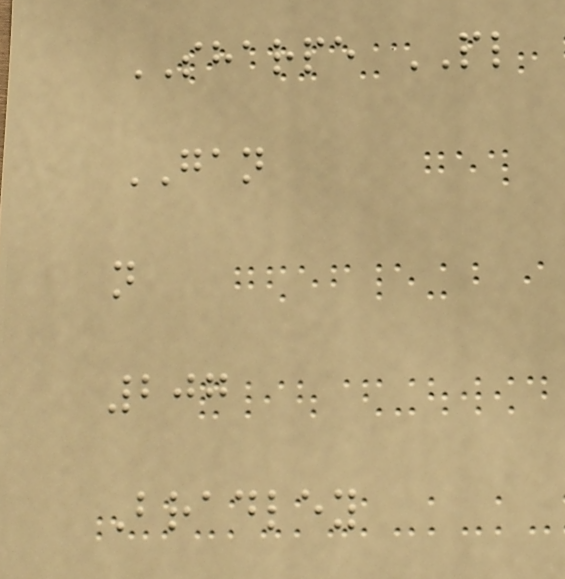SHARPE PL
GAN
n
207
Bradley
